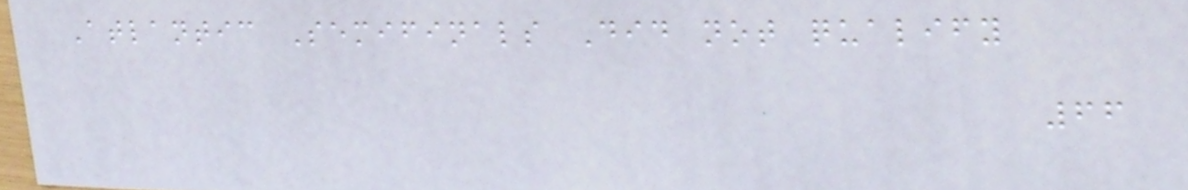Atlantic Semifinals Did not qualify
66
